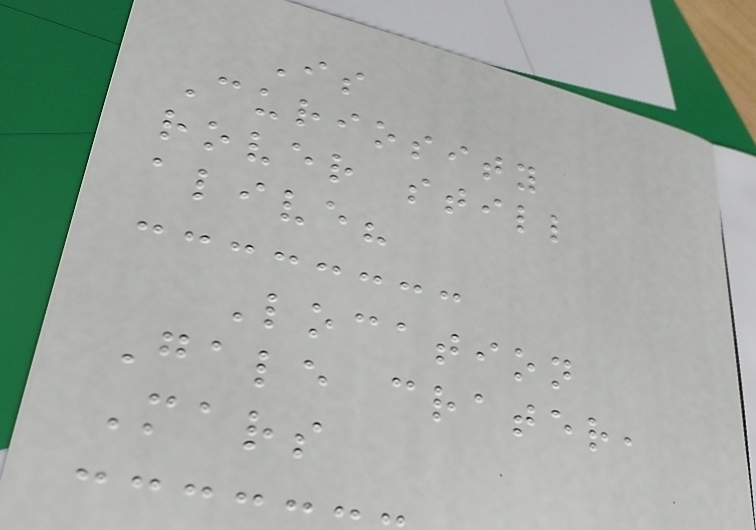Is
Curiosity
rover still
alive?
Location
Gale crater,
Mars
